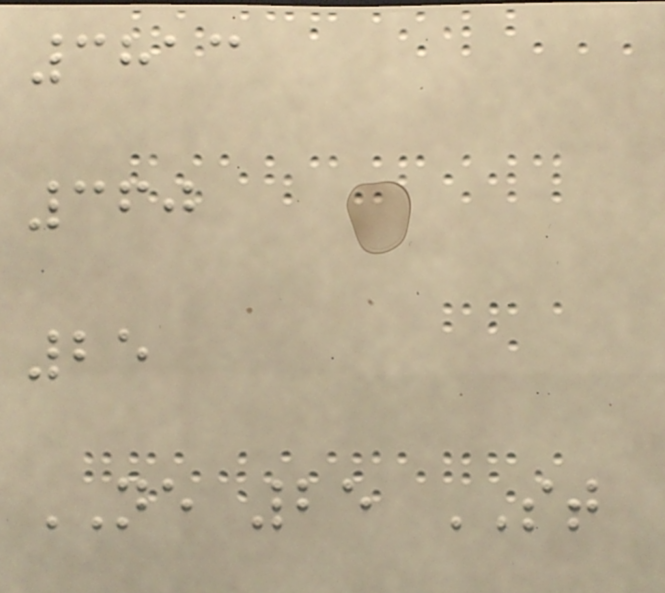3813
360
25
NE 25 ST
